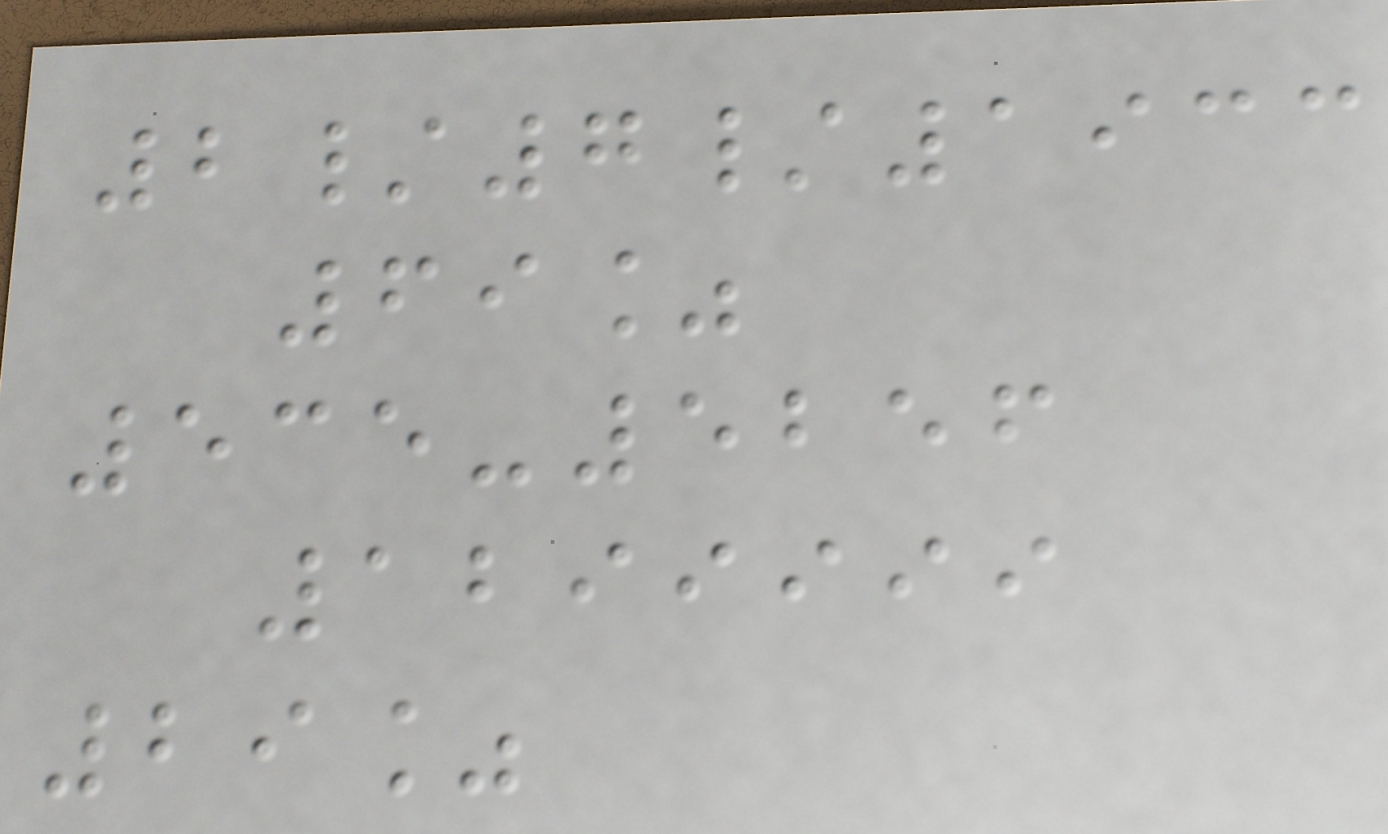2/7/1933
69%
535-5256
1299999
29%
